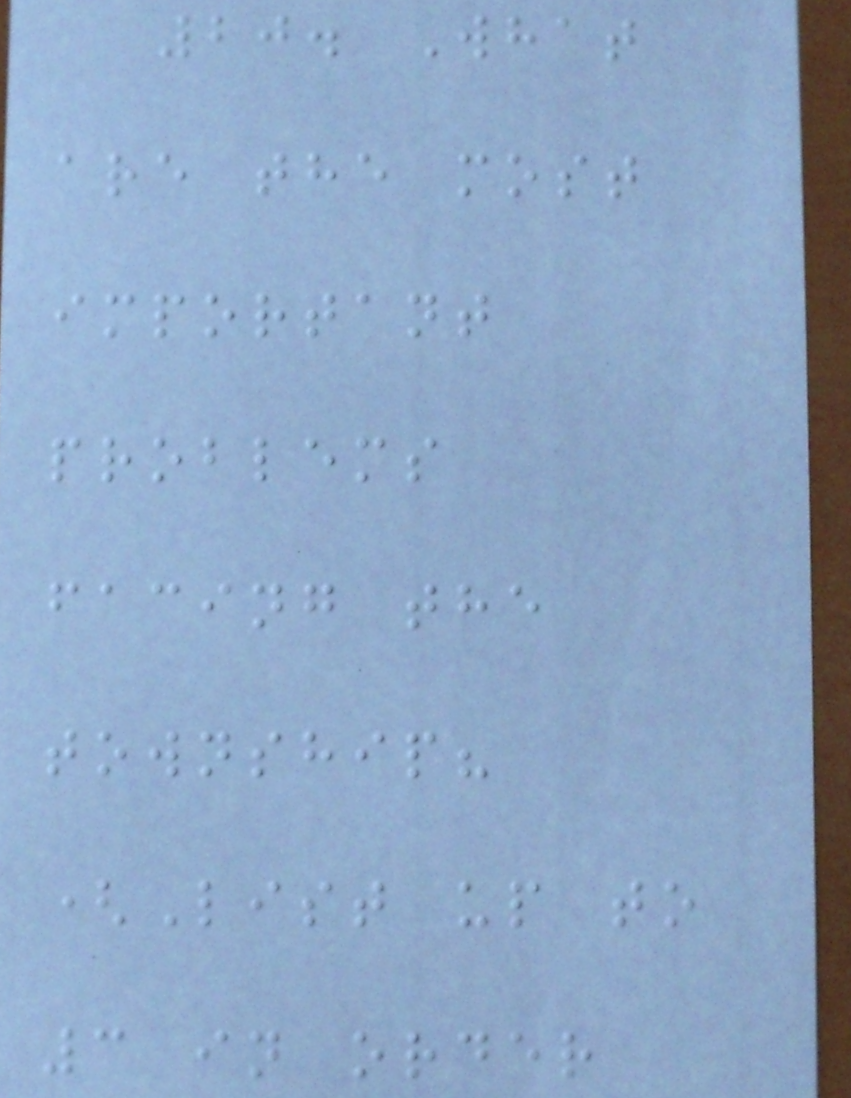20. What
are the most
important
problems
facing the
township?
(List up to
3 in order
